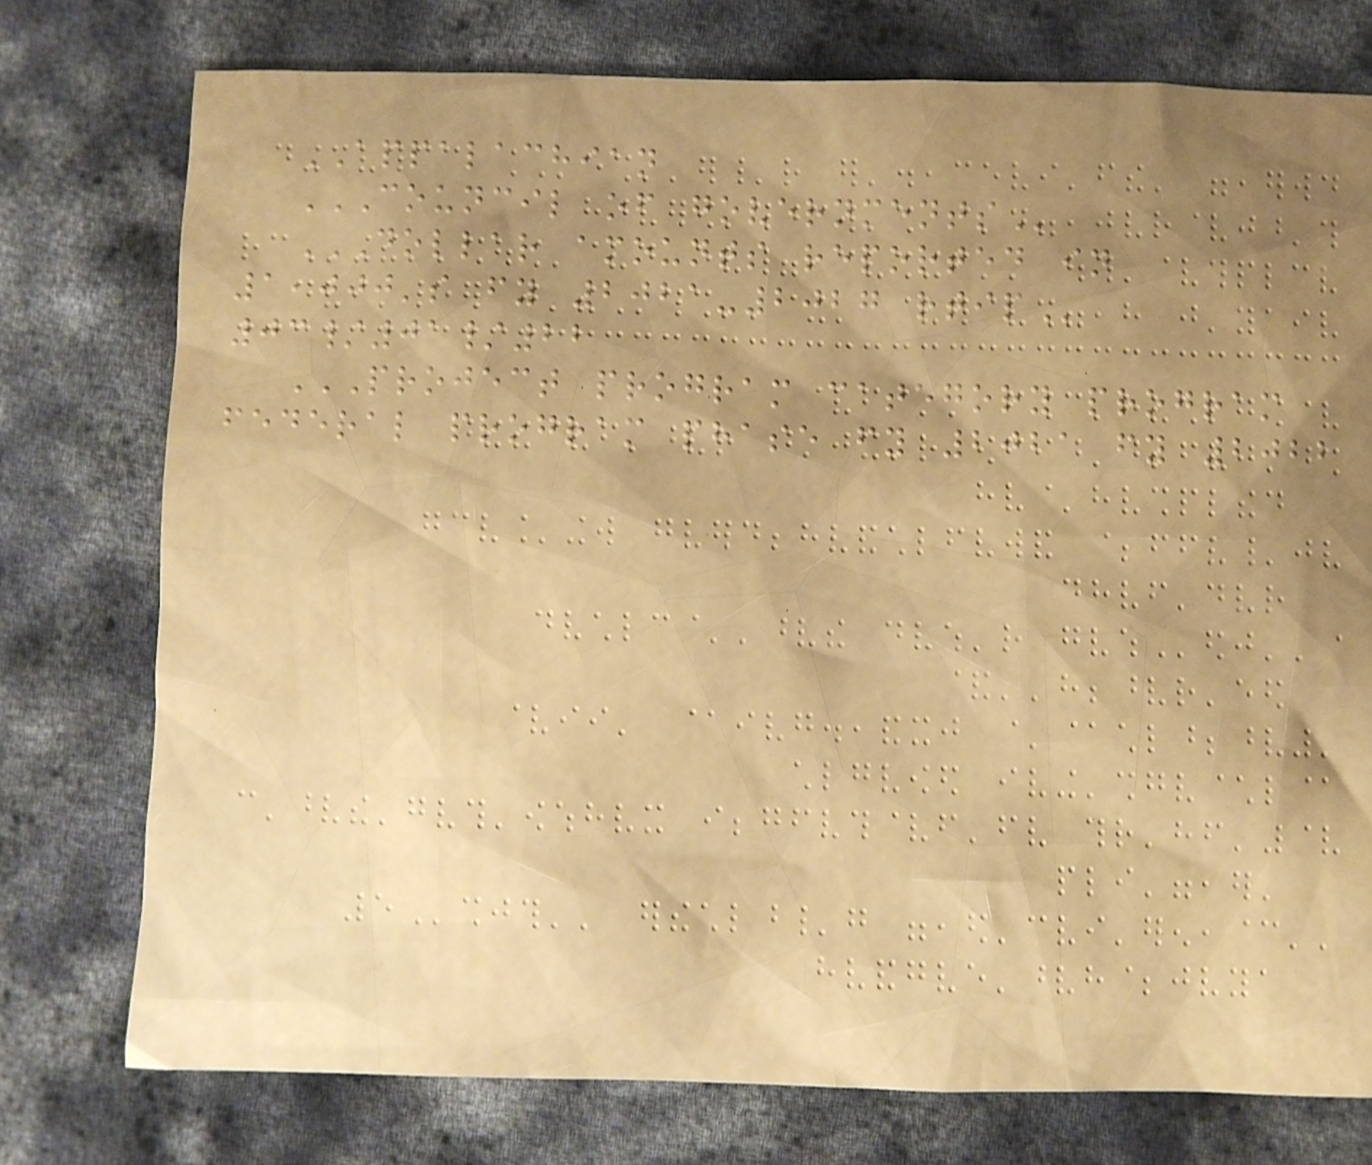APPALACHIAN
COUNCIL OF GOVERNMENTS
DOLLAR AMOUNTS REPORTED IN
1,000'S FY 2021-2027 RTIP
03/01/22
PROJECT PROGRAM CATEGORY PROGRAM
FEDERAL PROGRAM PHASE FY 2021 FY 2022
